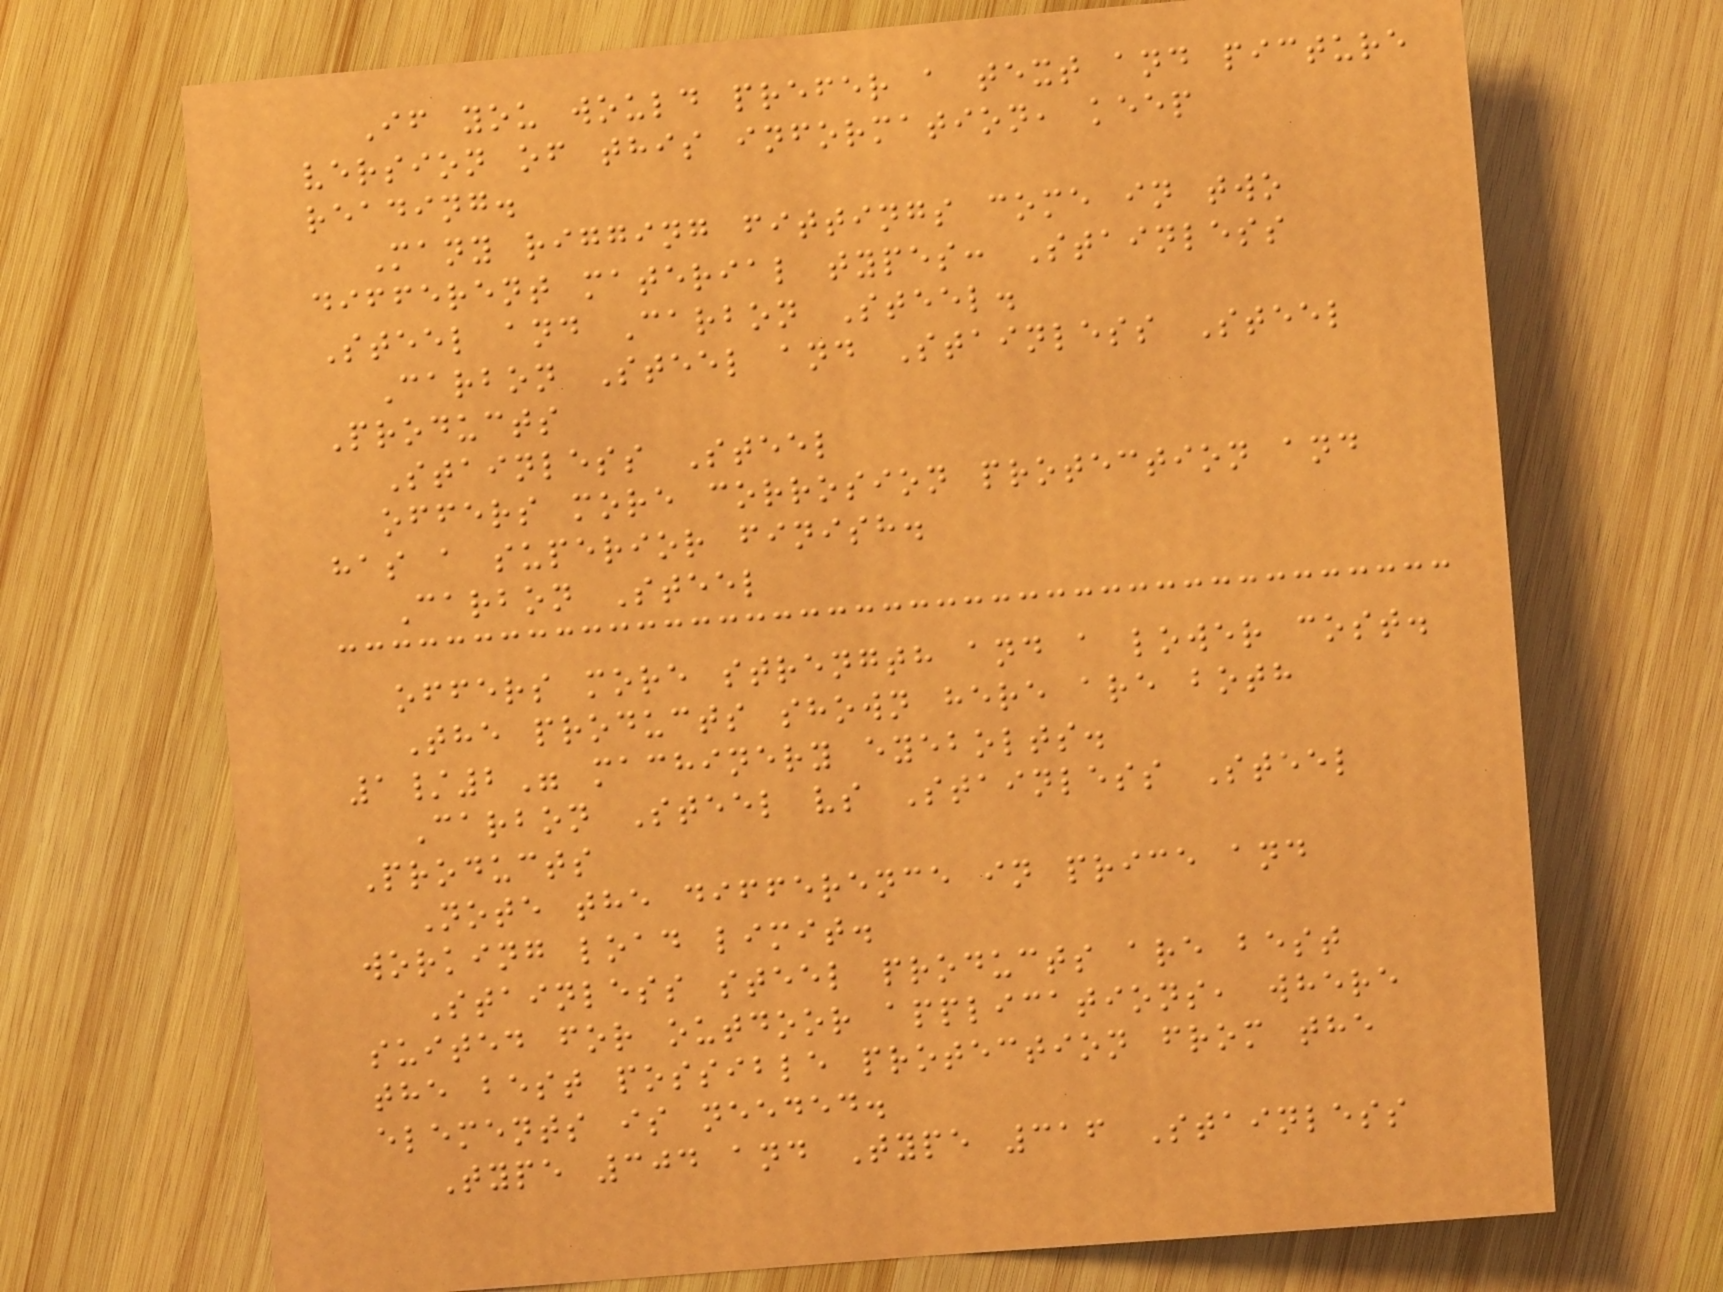If you would prefer a text and picture
version of this information, keep
reading.
Many rigging fittings come in two
different material types: Stainless
Steel and Carbon Steel.
Carbon Steel and Stainless Steel
Products
Stainless Steel
offers more corrosion protection and
has a superior finish.
Carbon Steel
offers more strength and a lower cost.
The products shown here are both
1/2" machinery eyebolts.
Carbon Steel vs Stainless Steel
Products
Note the difference in price and
working load limit.
Stainless steel products are best
suited for outdoor applications, where
the best possible protection from the
elements is needed.
Type 304 and Type 316 Stainless
